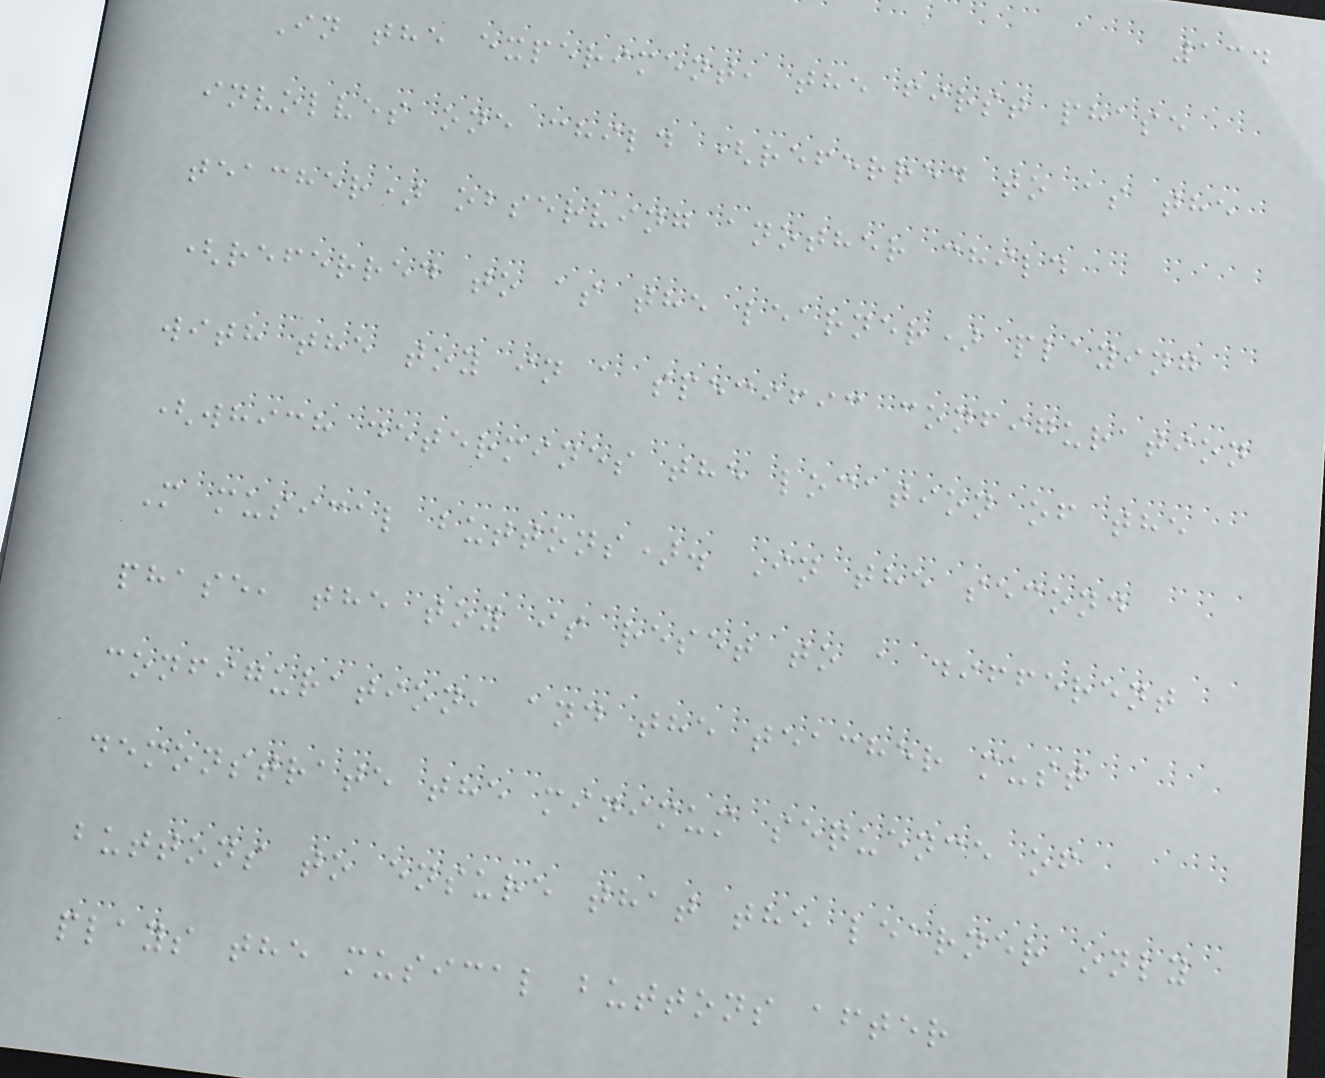134
In the experiment, the first phase
involves one child (referred to as the
teacher) observing another child
(referred to as the learner) playing
with the toy in a specific configuration
(which determines the location of the
M musical buttons). In the second
phase, the toy is reset to a different
configuration, and the teacher must
demonstrate the minimum sequence of
buttons to ensure that the learner only
plays the musical buttons after
